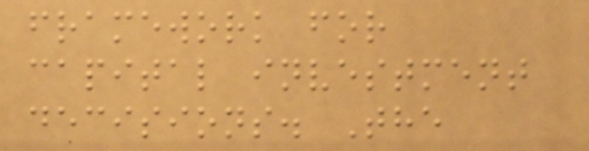framework for
capital investment
decisions. The
